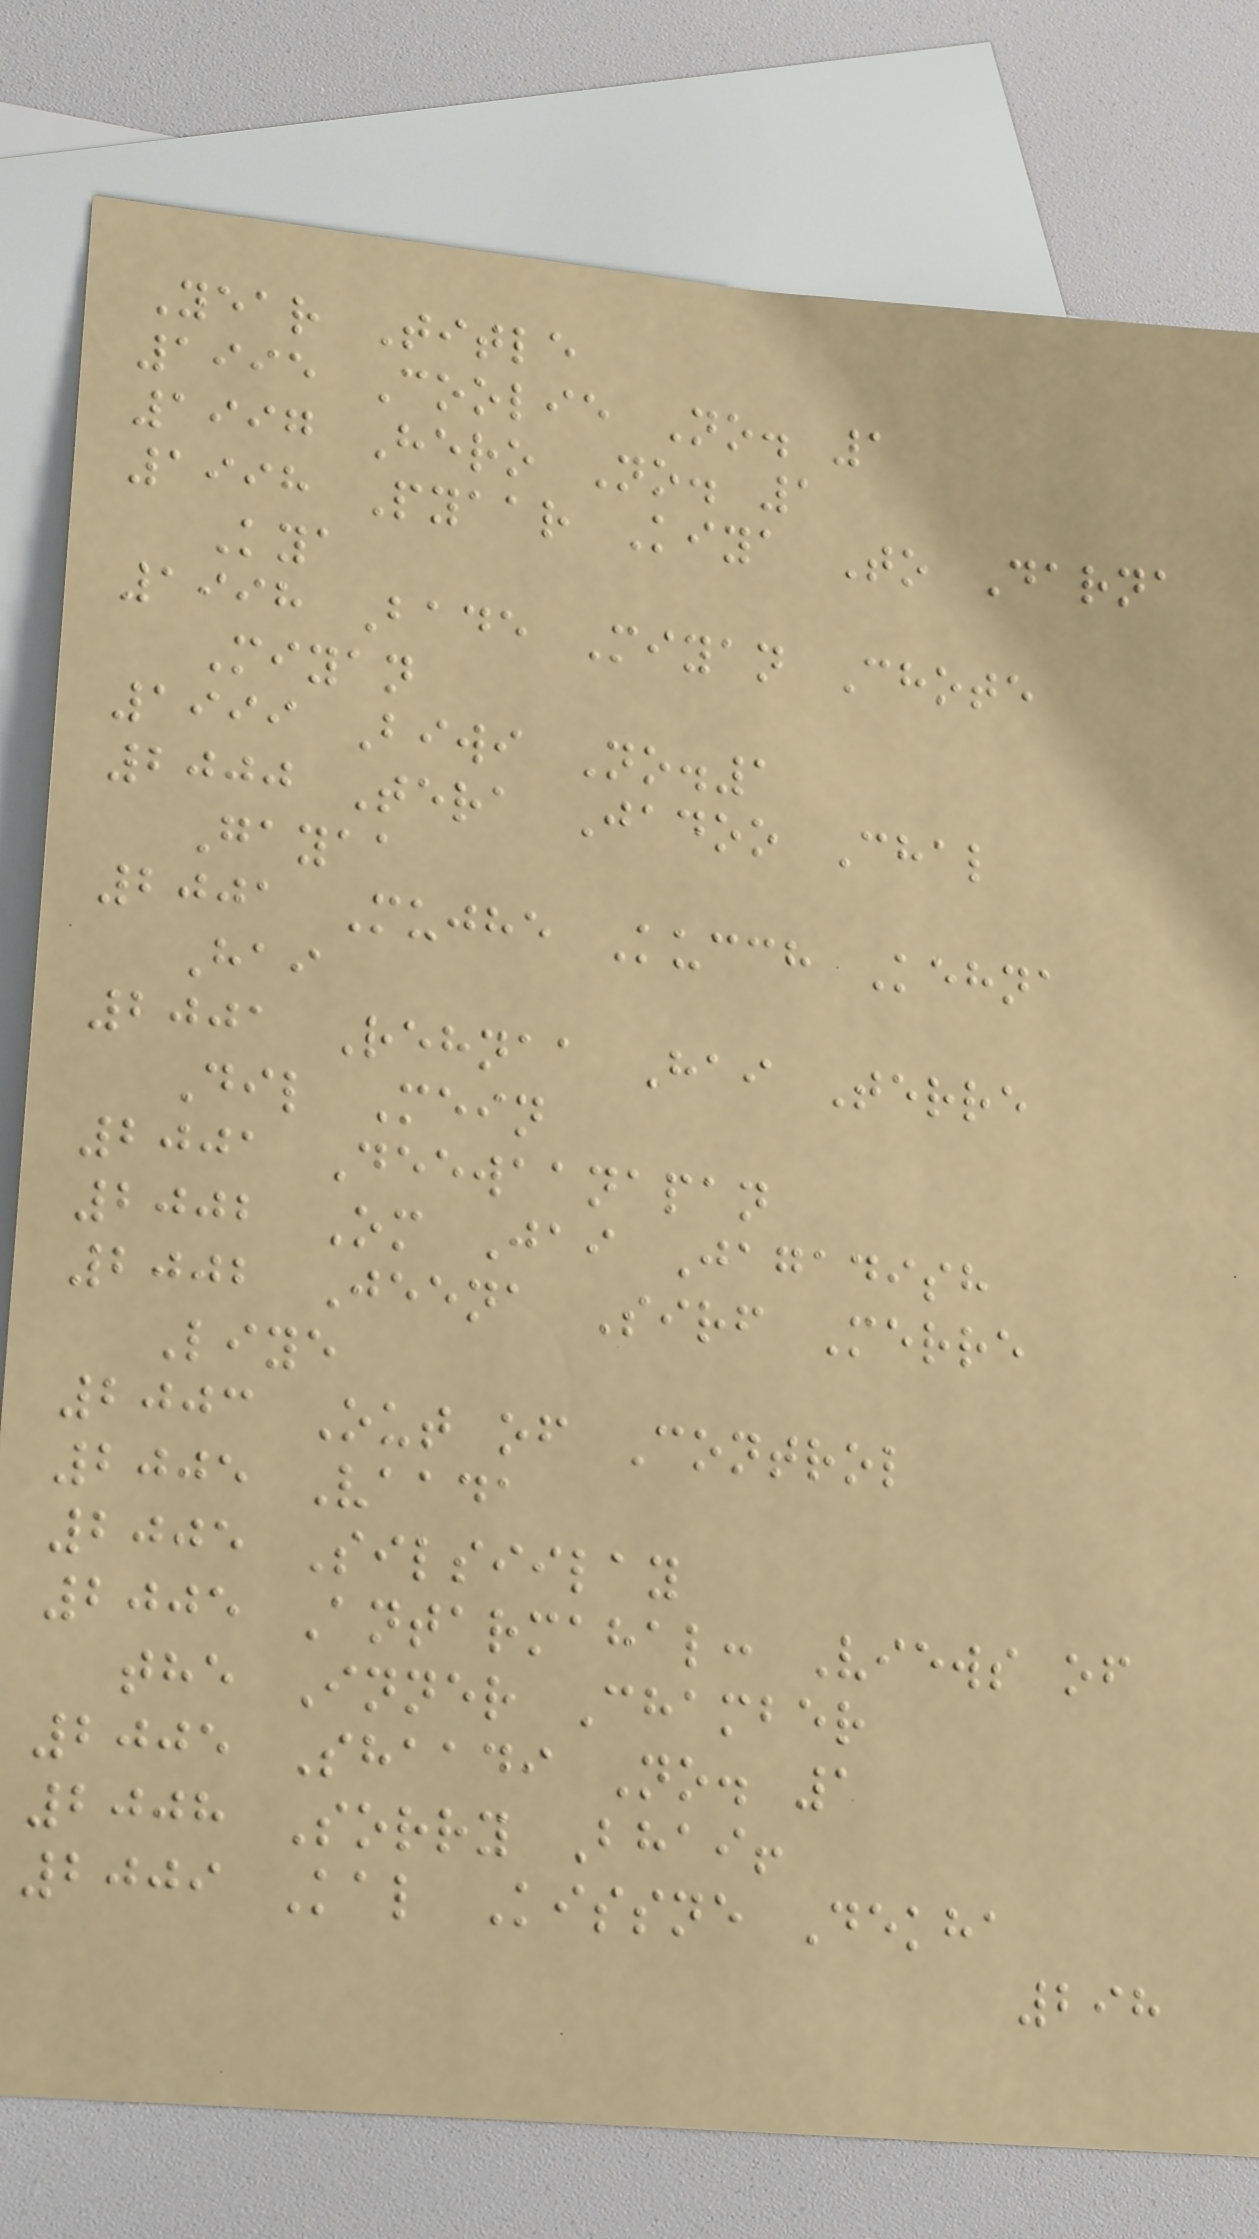Year Title
1995 Coolie No. 1
1997 Hero No. 1
1998 Pyaar Kiya To Darna
Kya
1998 Bade Miyan Chote
Miyan
1999 Biwi No.1
2000 Tera Jadoo Chal
Gayaa
2001 Mujhe Kucch Kehna
Hai
2001 Rehnaa Hai Terre
Dil Mein
2001 Deewaanapan
2002 Om Jai Jagadish
2002 Jeena Sirf Merre
Liye
2003 Out of Control
2005 Vaada
2005 Silsiilay
2005 Antarmahal: Views of
the Inner Chamber
2005 Shaadi No. 1
2008 Sorry Bhai!
2009 Kal Kissne Dekha
298
